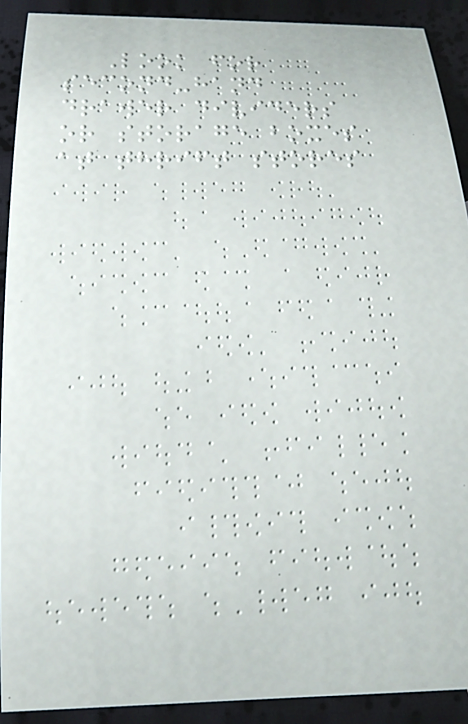Look for
second-hand
drawer dividers
or storage boxes
at thrift stores
